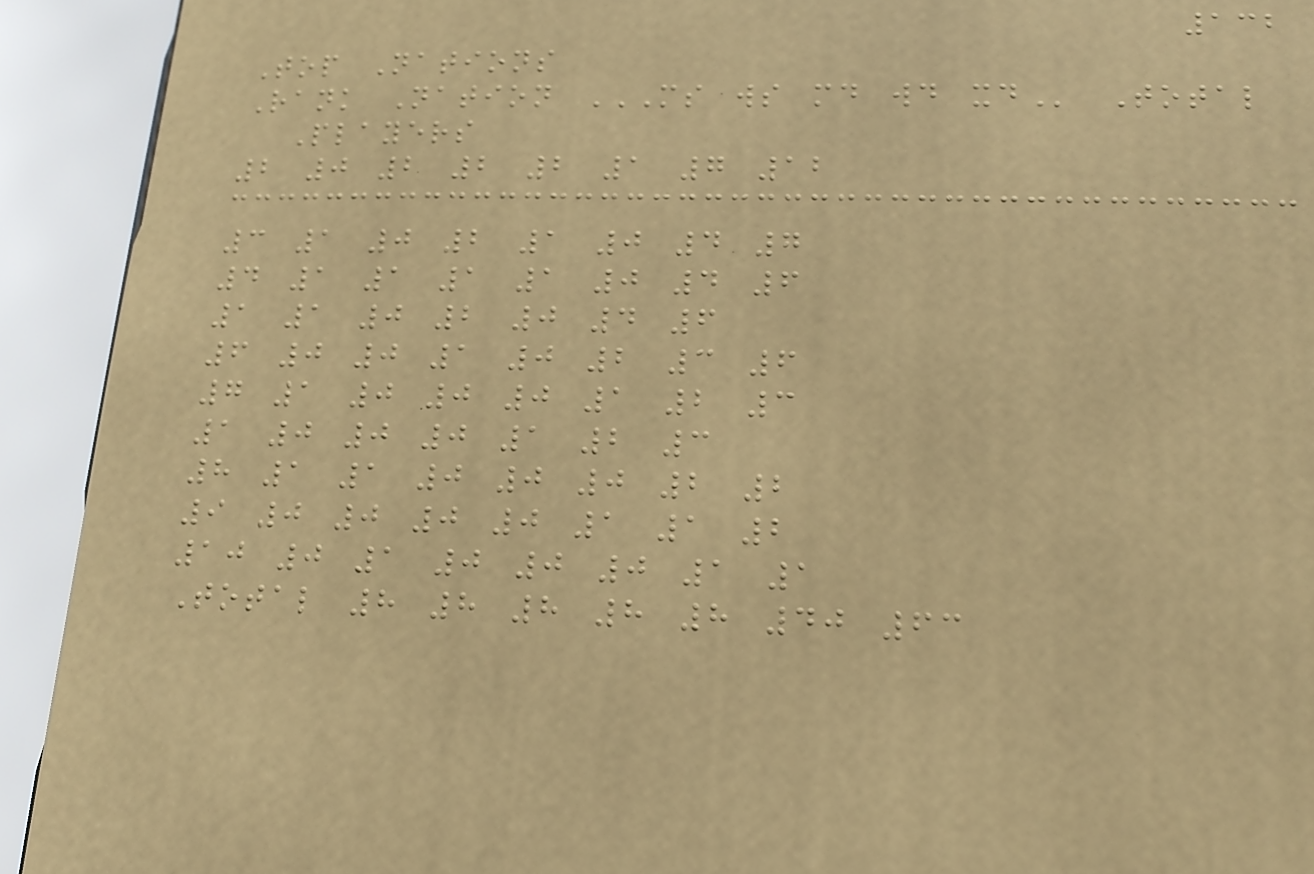132
Top Nations
Rank Nation MS WS MD WD XD Total
Players
2 0 2 2 2 1 7 12
3 1 0 2 1 0 4 7
4 1 1 1 1 0 4 6
1 1 0 2 0 4 6
6 0 0 1 0 2 3 6
7 1 0 0 0 1 2 3
1 0 0 0 1 2 3
8 1 1 0 0 0 2 2
9 0 0 0 0 1 1 2
10 0 1 0 0 0 1 1
Total 8 8 8 8 8 40 63
